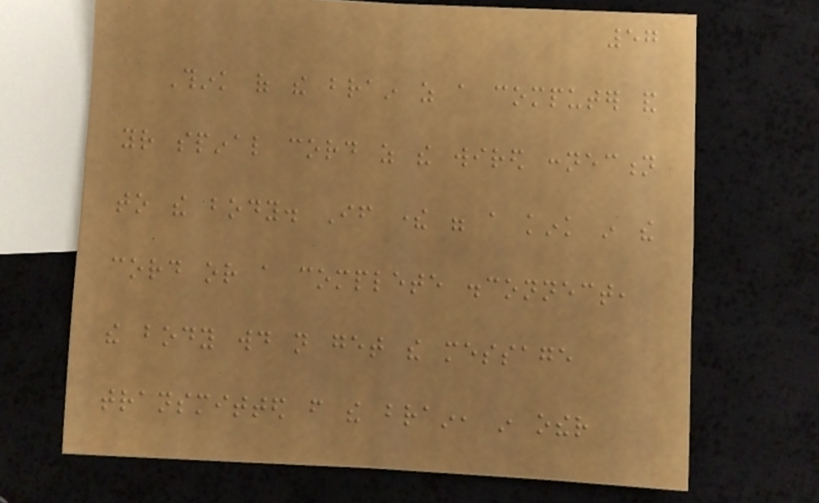57
Think of the brain as a computer and
your spinal cord as the wired connection
to the body. If there were a kink in the
cord or a complete disconnect,
the body would not get the message
transmitted from the brain, in other
